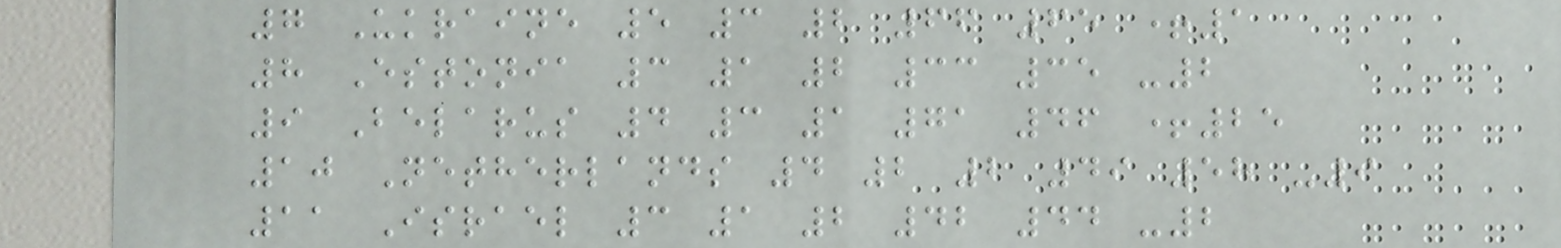7 Ukraine 5 3 2 66 65 +1
8 Estonia 3 1 2 33 35 -2
9 Belarus 4 3 1 71 46 +25
10 Netherlands 4 2 2 49 58 -9
11 Israel 3 1 2 42 44 -2
